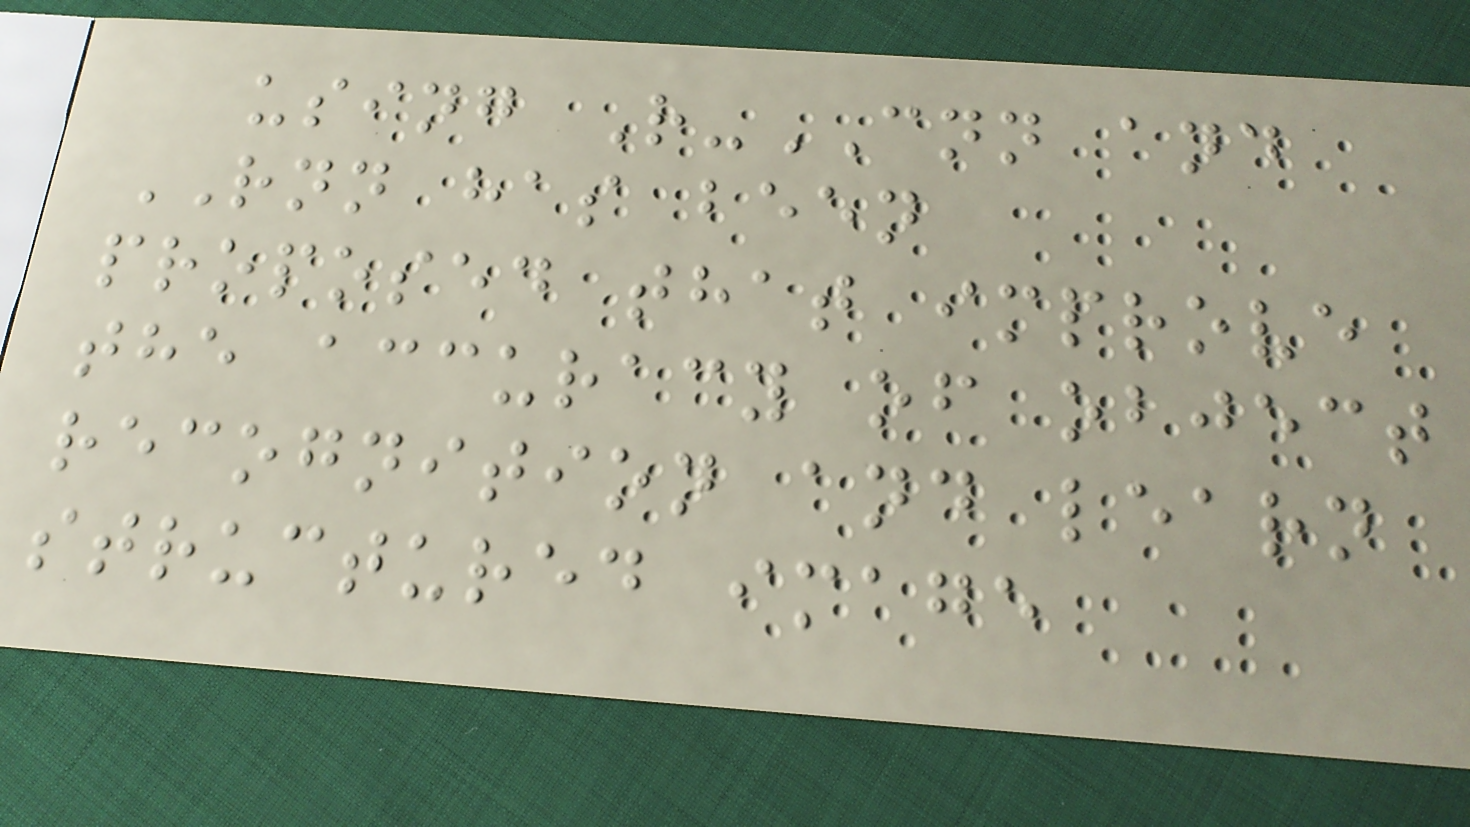using R-CNN and
RNN has been
proposed that improve
the accuracy of object
recognition and learn
structured image
